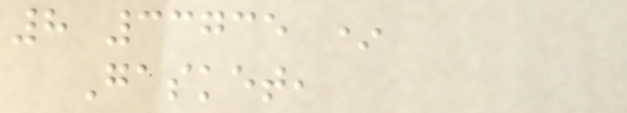8 33735 *
Gasket,
